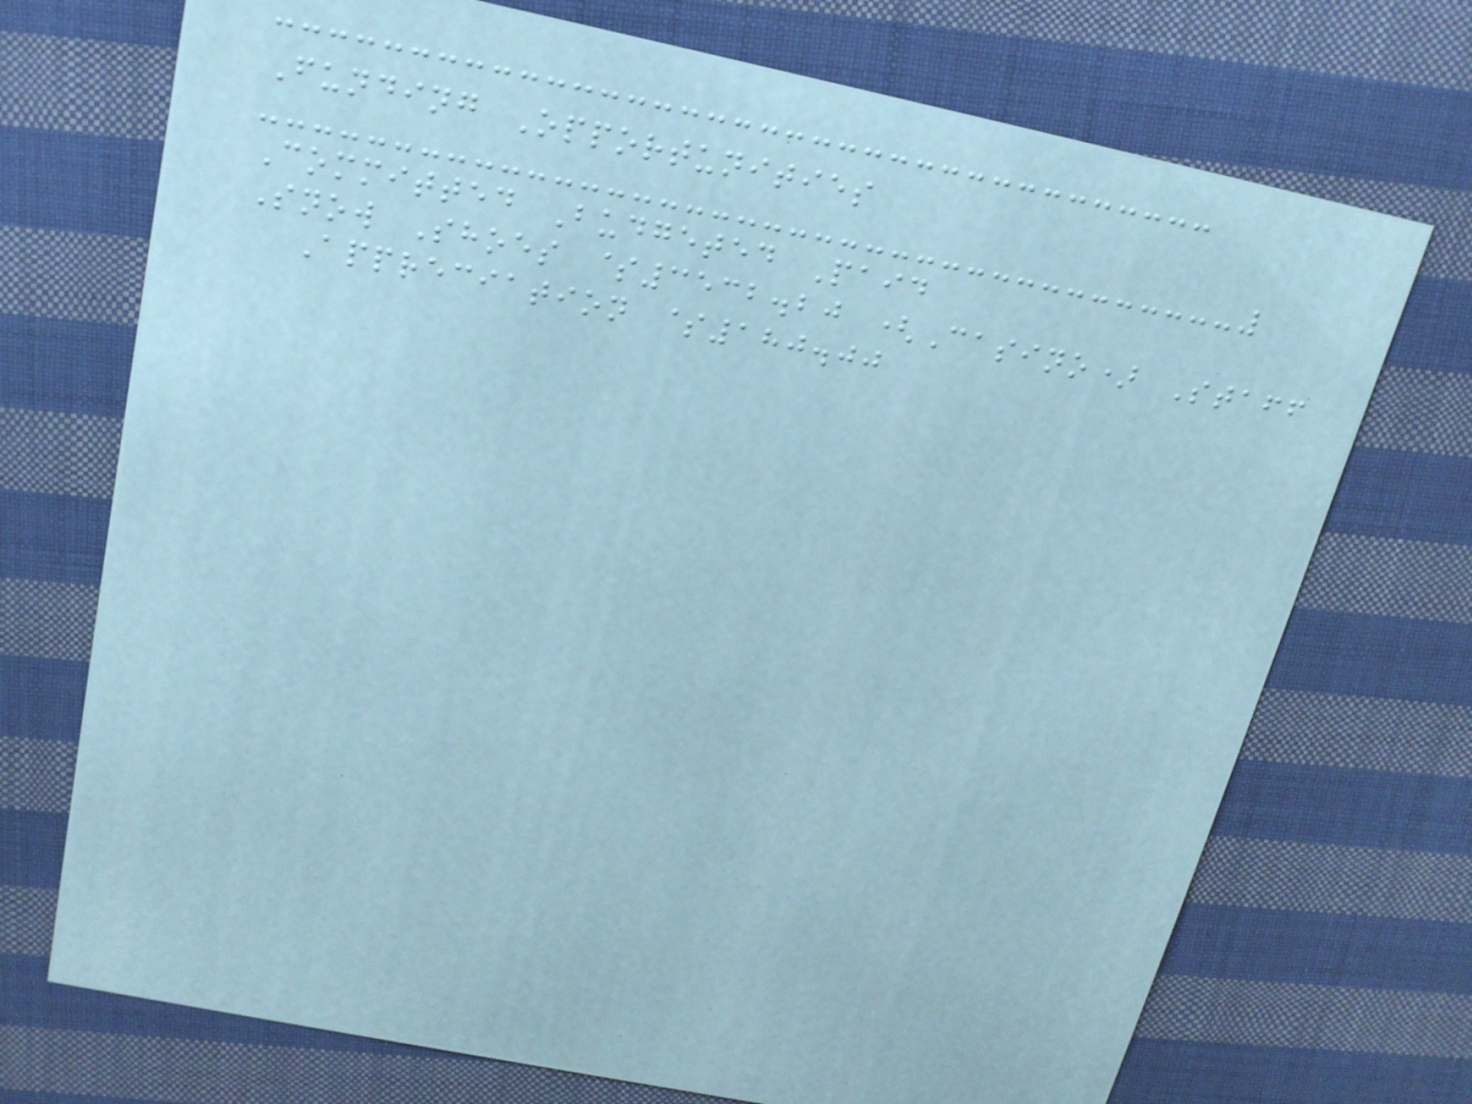Funding Opportunities
Committed Budgeted Paid
Snow Shoes $3532.20 (Casino) Staff
Appreciation $180.00
